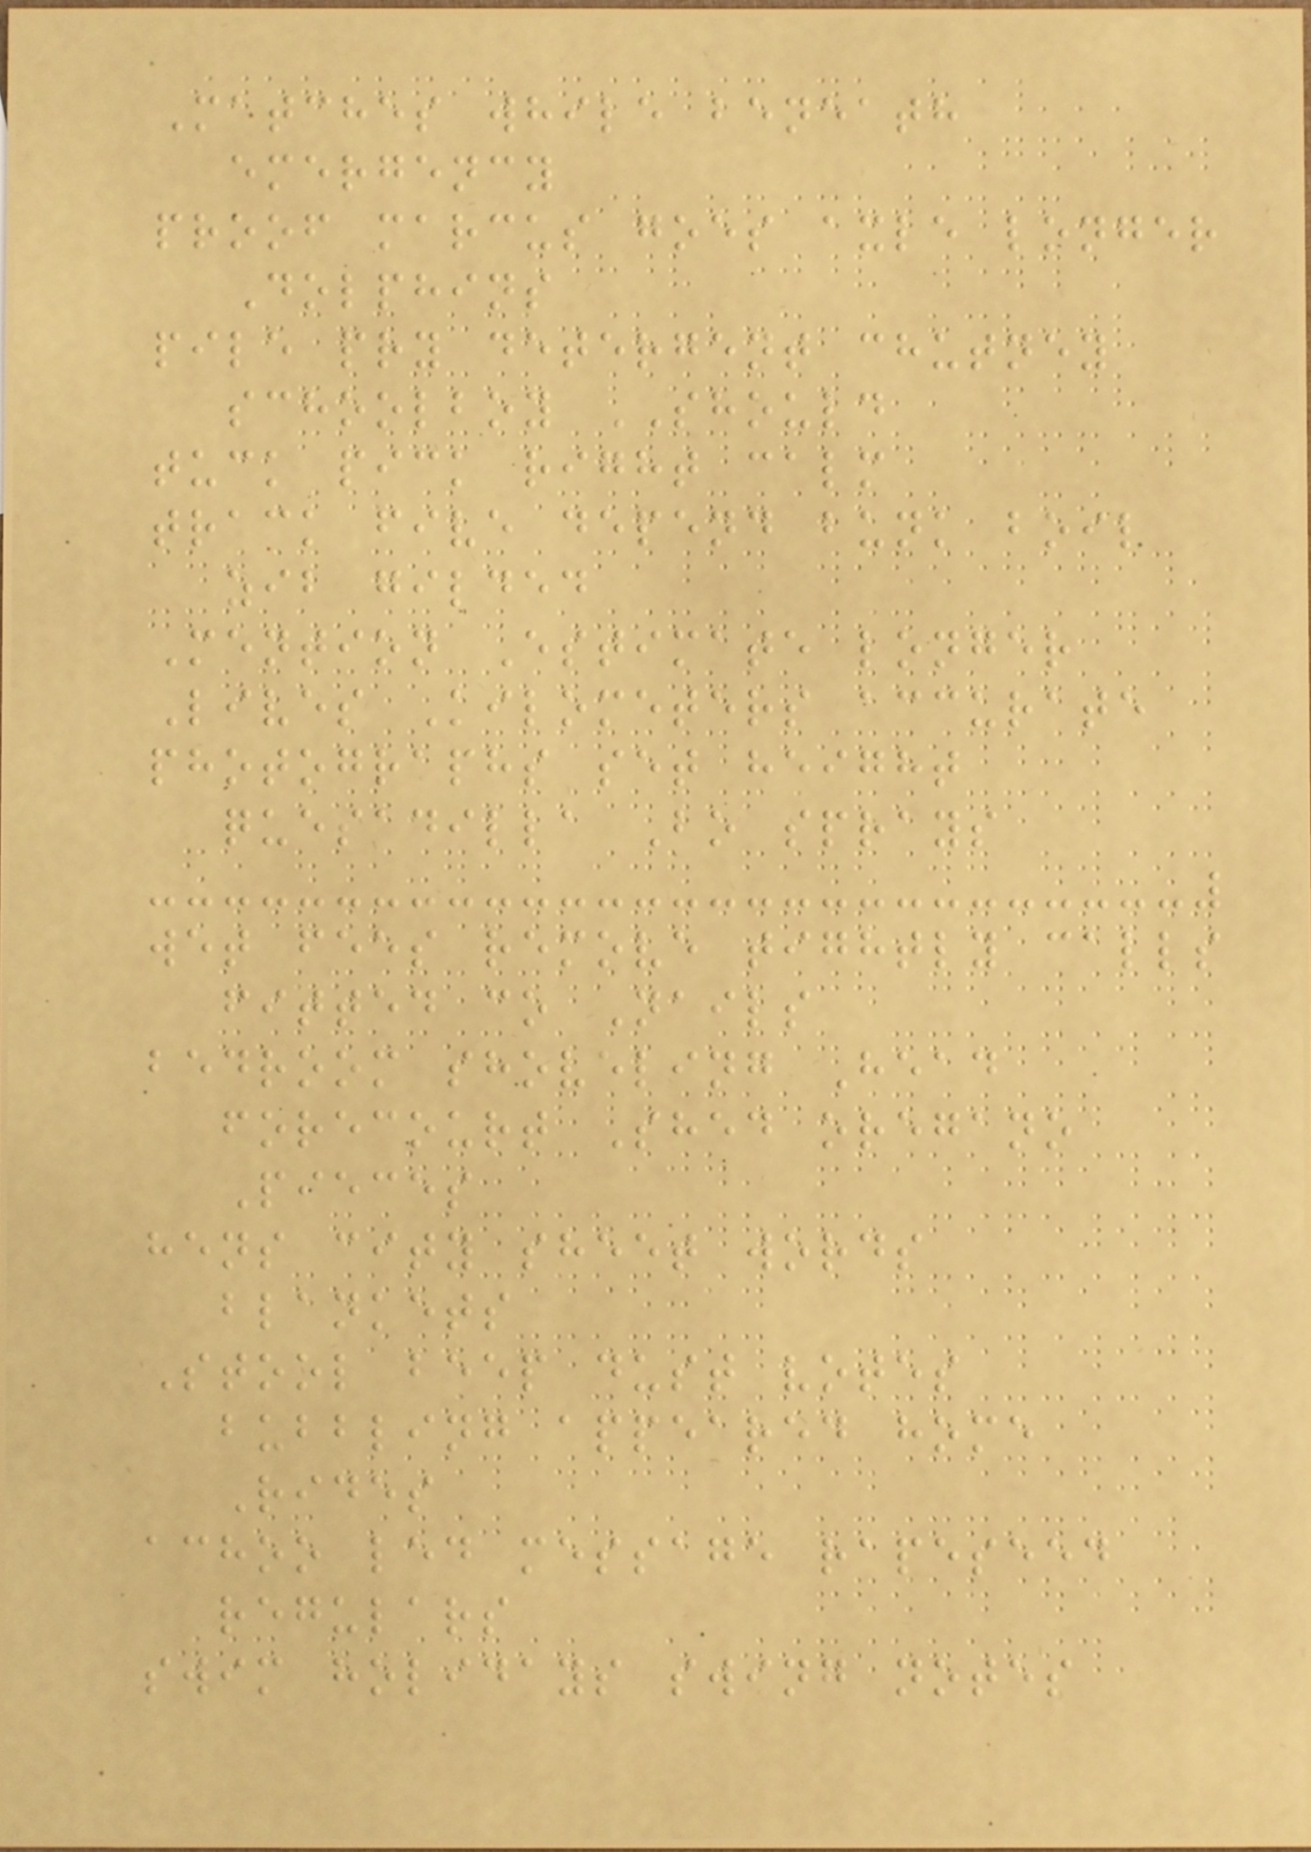Matches while beneath
emergency
proof marcus goes axle longer
Dolphins
pile pry detergent chutney
schoolboy SHOULD
tuck pick right calm
track five depend bunk boil
zib gilded
Mention Estimate longer
Lives Kilometers accurate
photographs set height
quesadilla Bo sprays
wet fees remove tightly calls
fitted co Nails
bedroom shoveling Head
forecourt Shed oregano
Pieces
hens city sheet words
blankets
Stool beep dust votes
bubbling appeared home
Rides
achoo led message rapeseed
regulars
swim holidays swing notes
